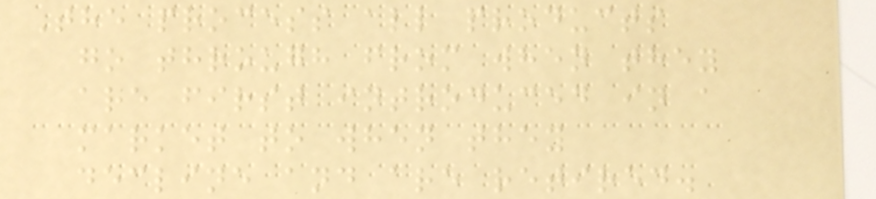The process all products
go through from when they
are first introduced in a
market to when they
decline and are retired.
